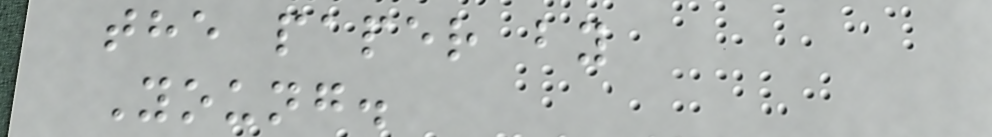the paper by
Young.
